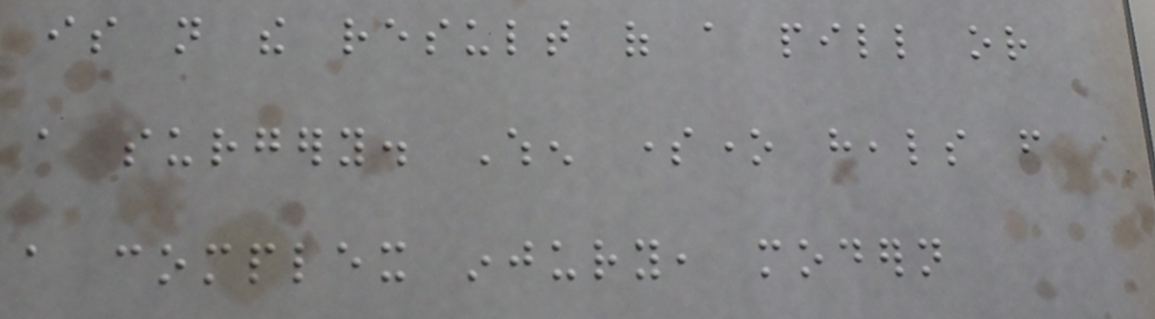is not the result of a pill or
a surgery. When someone heals from
a complex injury, modern
